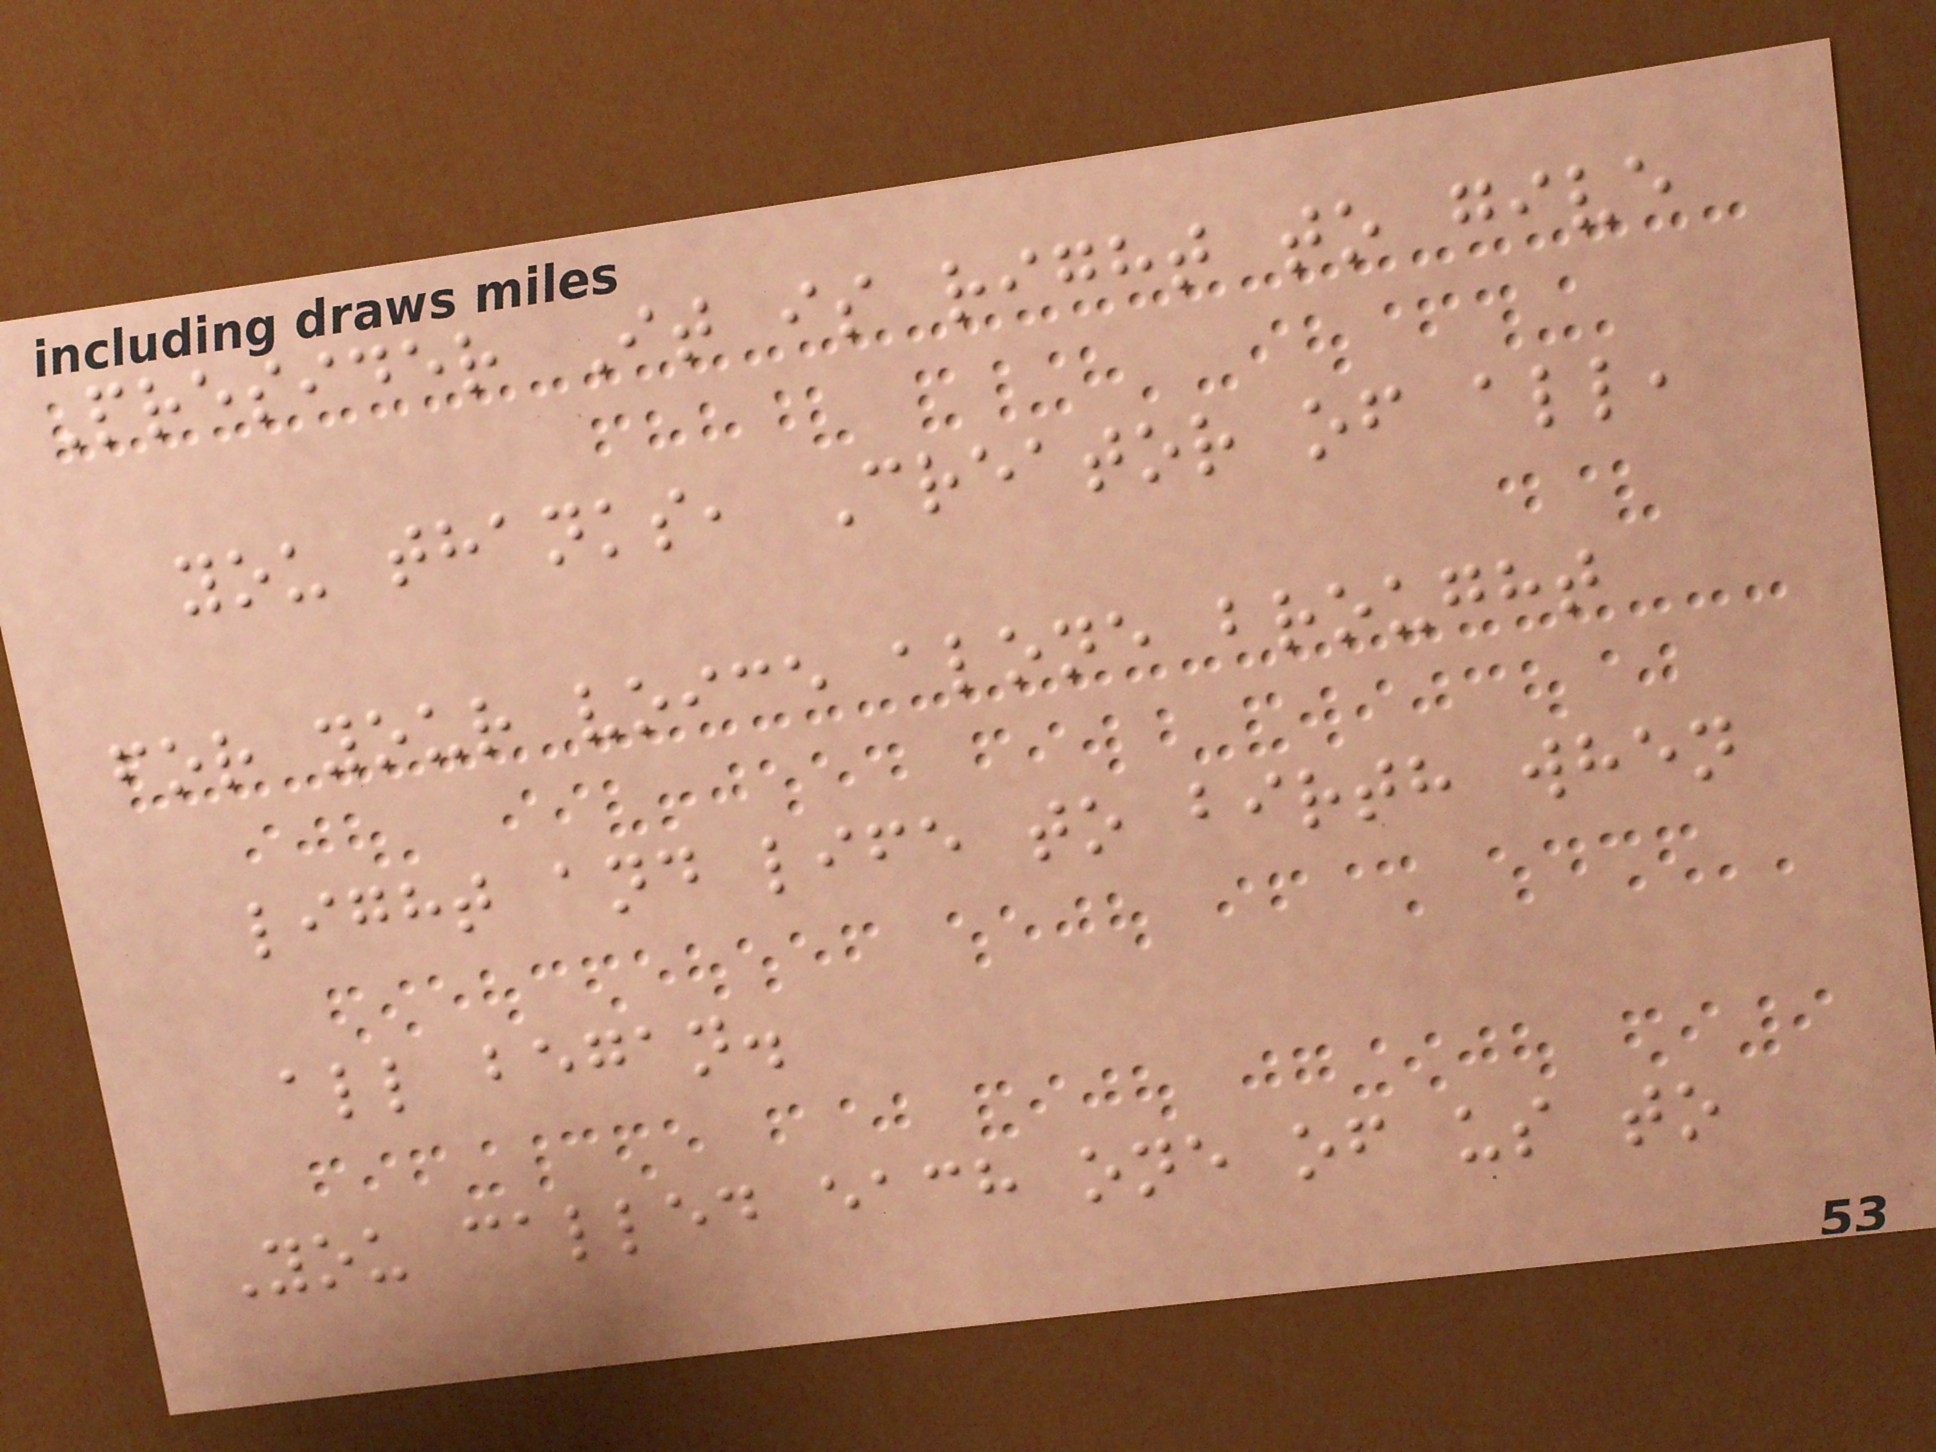Presider It is right to give
you thanks, Creator of all,
for your voice alone brought
light and life to birth when
all began.
You called each one of us to
